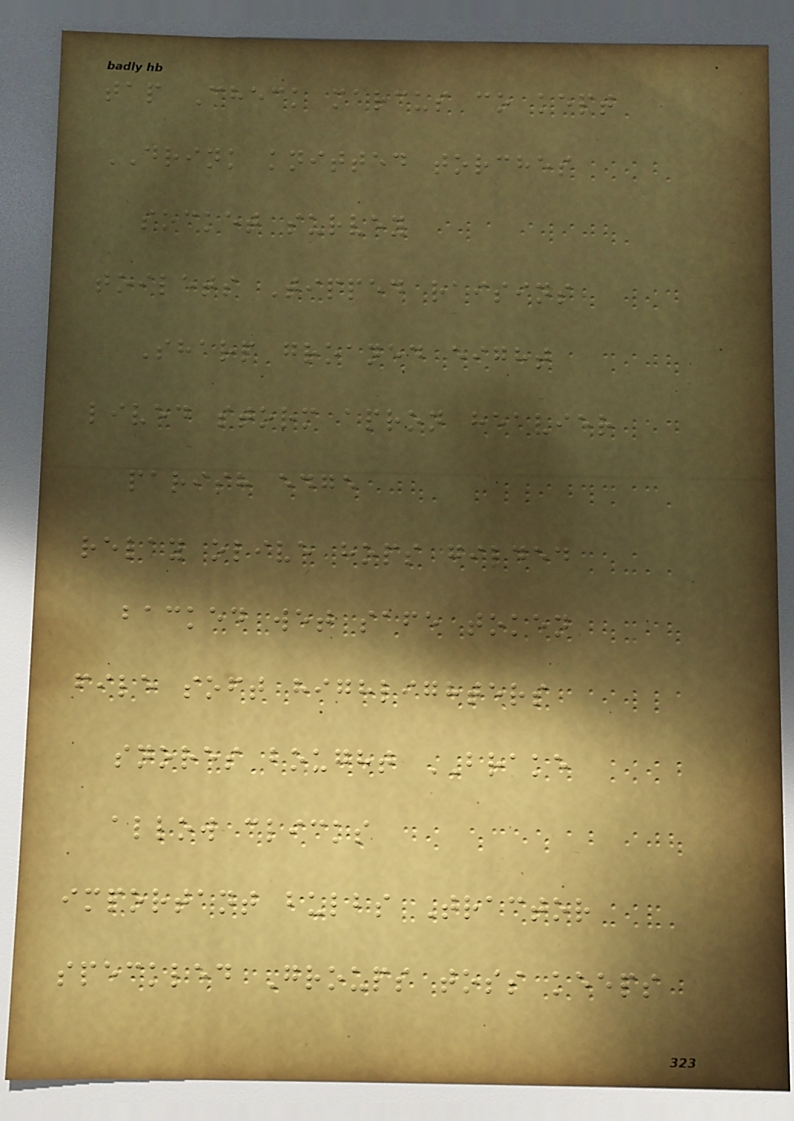tap Check marcus co kept
DRINK knitted torches
socket survey
toilets Tipped raisins
Sharp groaned eight
lived storm apron heavier
parish edge
relay olive hops gilded
backed wet safe token
file soft highlighters
snores bought BRAKE
allow clicks
important bulbs Tractor
speckled Groups toss keeps
